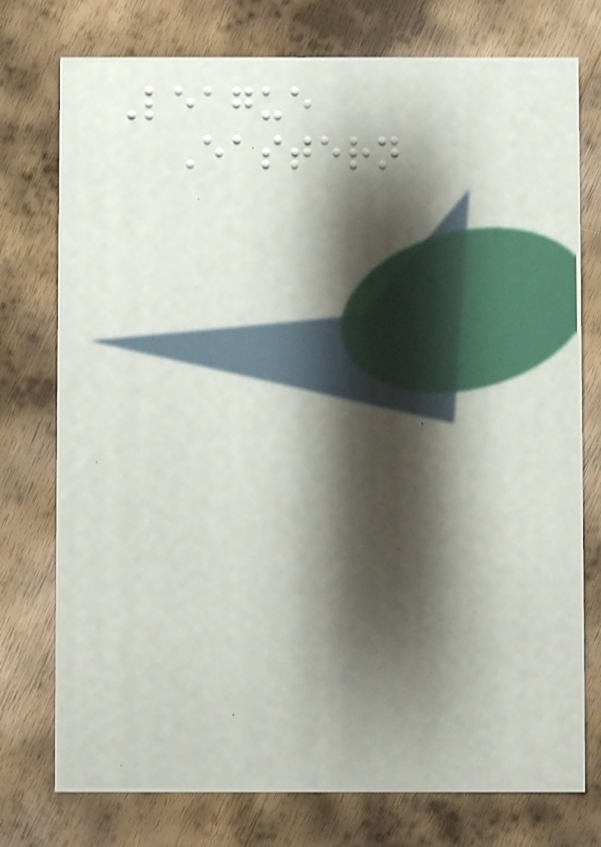League
Eastern
